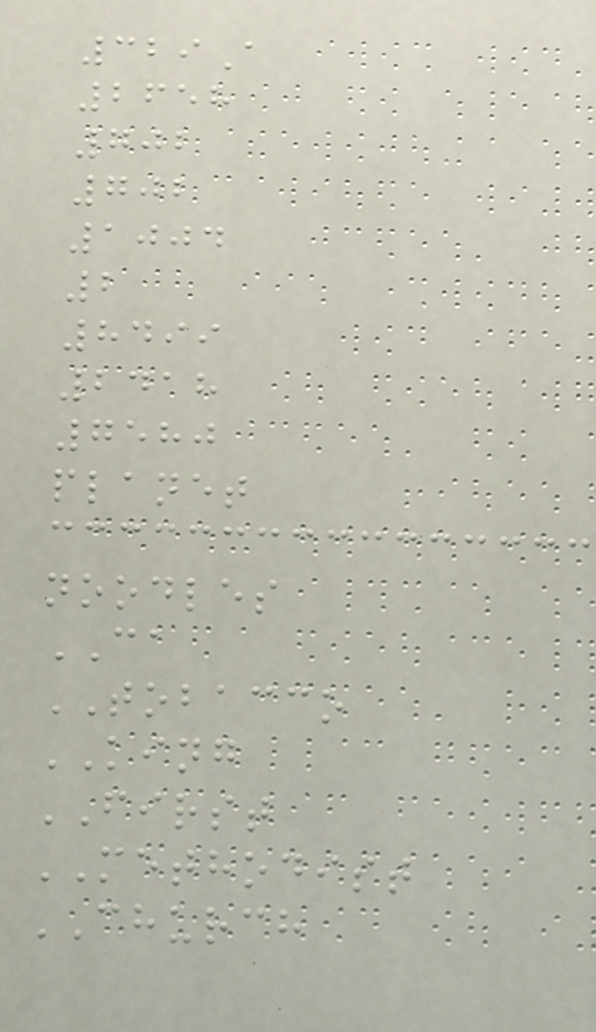329A
2658
702
702
1004
2
8499
2418
7580
planet
noodles
CA
TOBACCO
KING
FIRST
METHODIST
CHURCH
